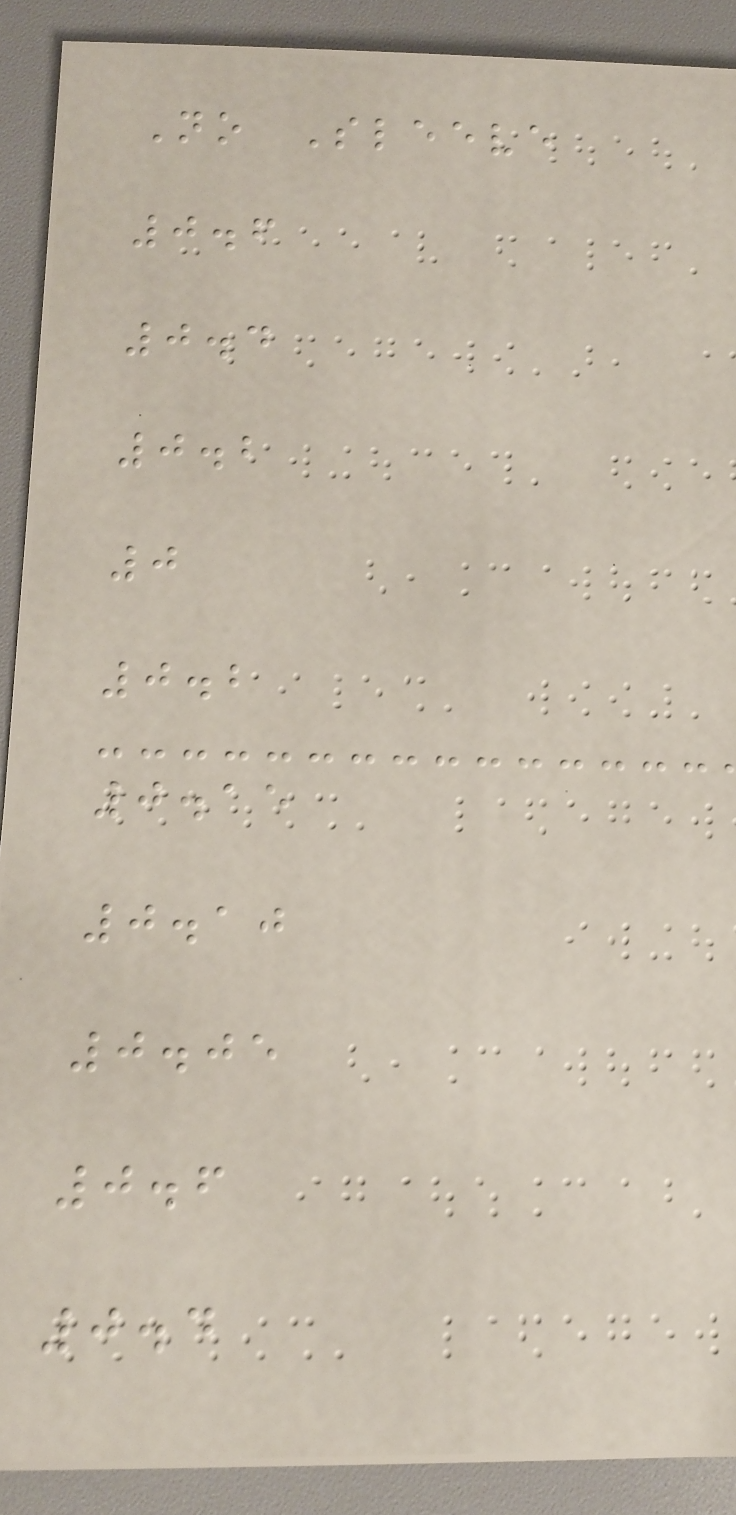No Sleeve
0.6
0.4
0.2
0
0.2
0.15
0.10
0.05
0.6
0.4
